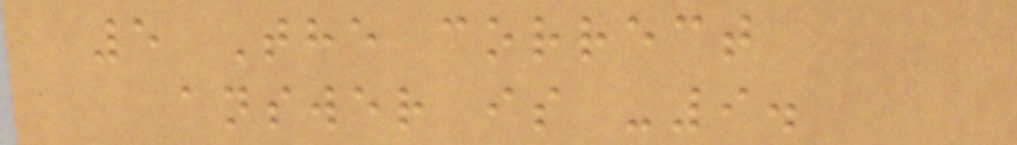5 The correct
answer is -9.
